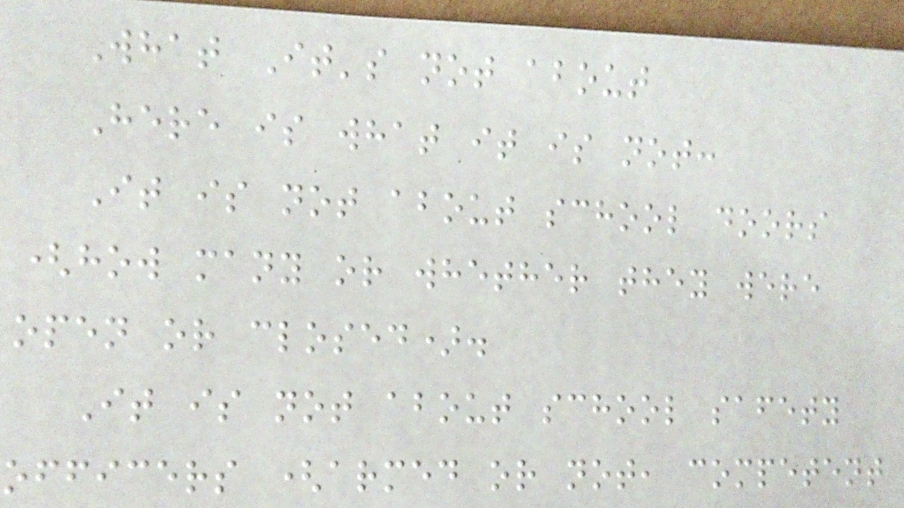What It's not about
Here is what it is not:
It is not about school doors
(how many or whether they were
open or closed).
It is not about school safety
officers (armed or not, competent
